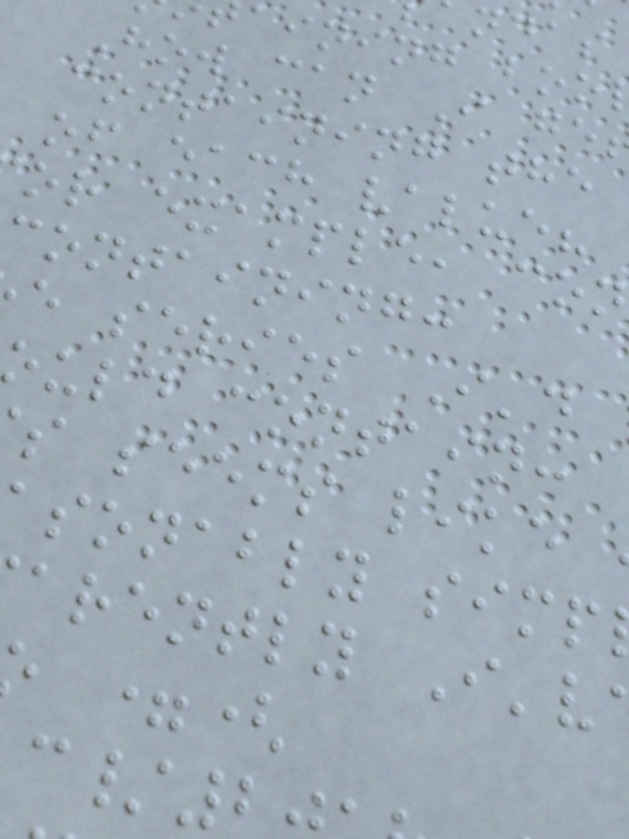aining boo
How can I ge
containing the
of each value?
or example, con
containing:
e series I'd
uld contain:
s seems like
sonably simp
arently I'v
=(
